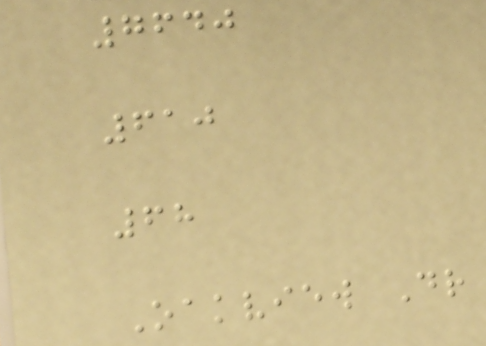7640
610
68
Oakview Dr
